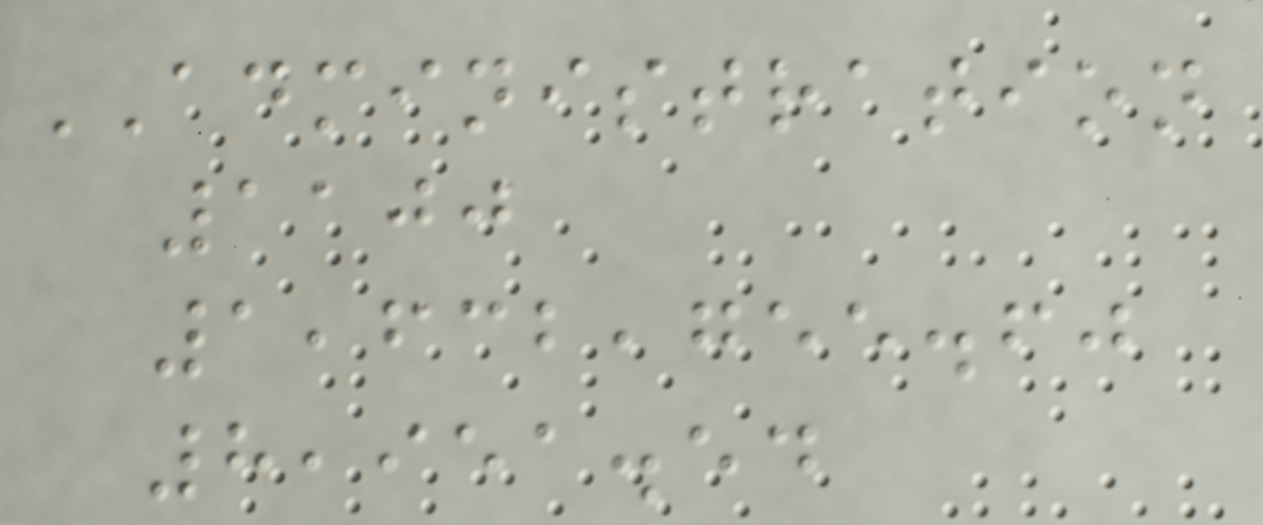ADMINISTRATION
1100
1,632,755.60
8,951.54
